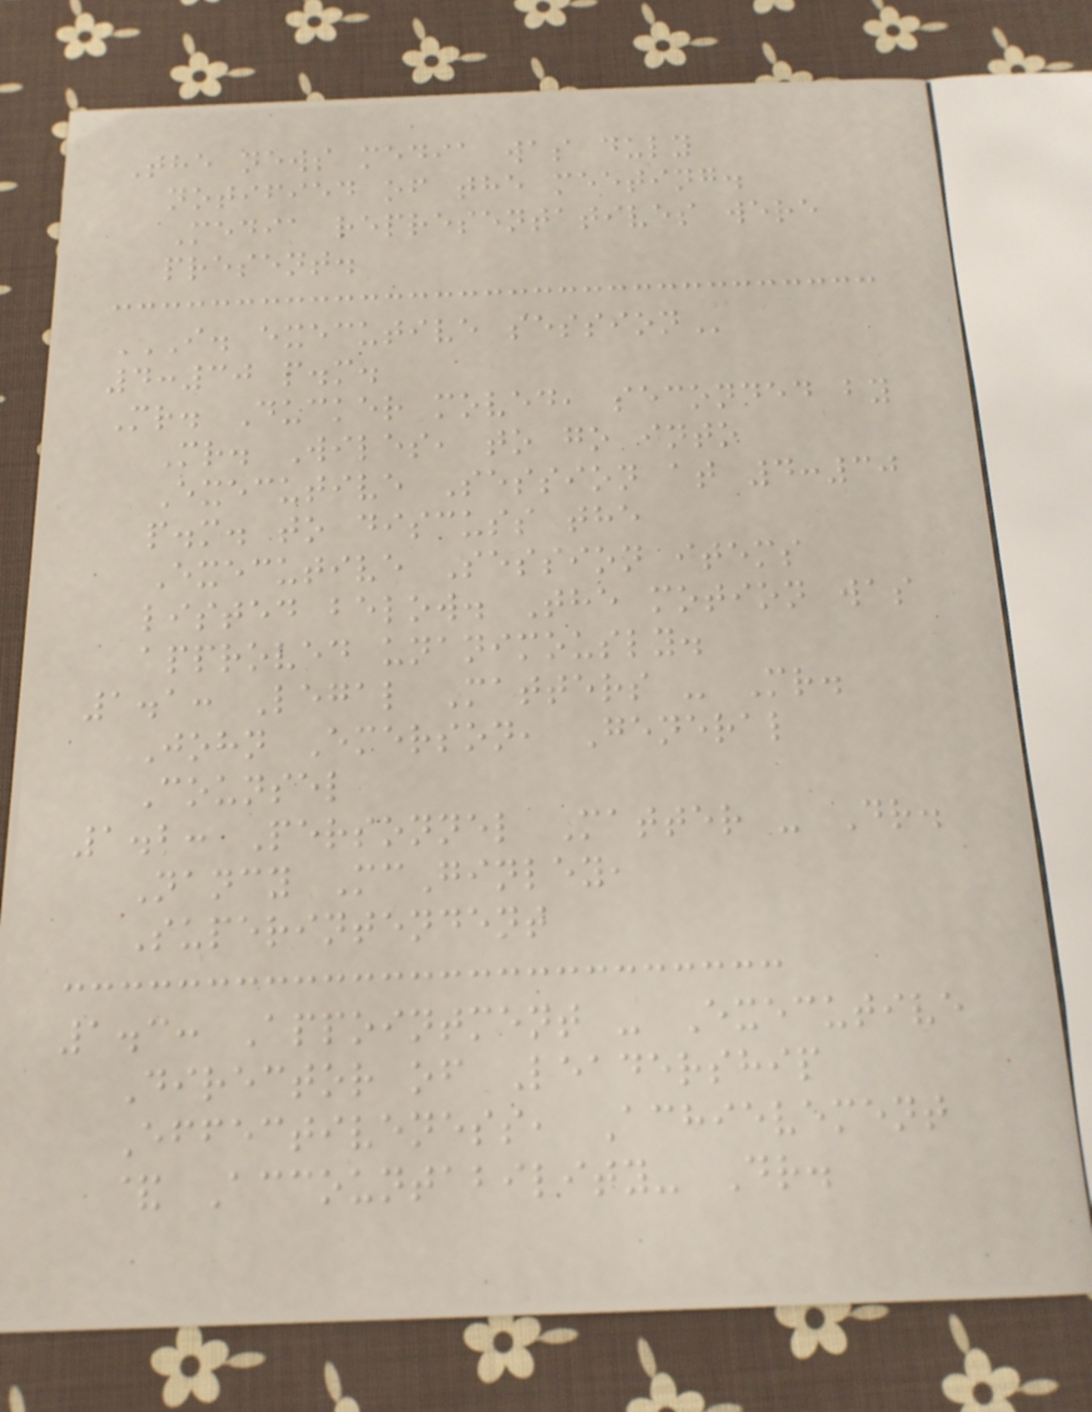The news media was duly
notified of the meeting.
Media representatives were
present.
I. EXECUTIVE SESSION
4:30 p.m.
Mr. Ducker moved, seconded by
Mr. Wiles, to go into
Executive Session at 4:30
p.m. to discuss the
Executive Session items
listed below. The motion was
approved unanimously.
1.1: Legal Matters - Mr.
John Emerson, General
Counsel
1.2: Personnel Matter - Dr.
Nancy McGinley,
Superintendent
1.3: Appointment - Executive
Director of Leadership
Effectiveness, Achievement
& Accountability- Dr.
